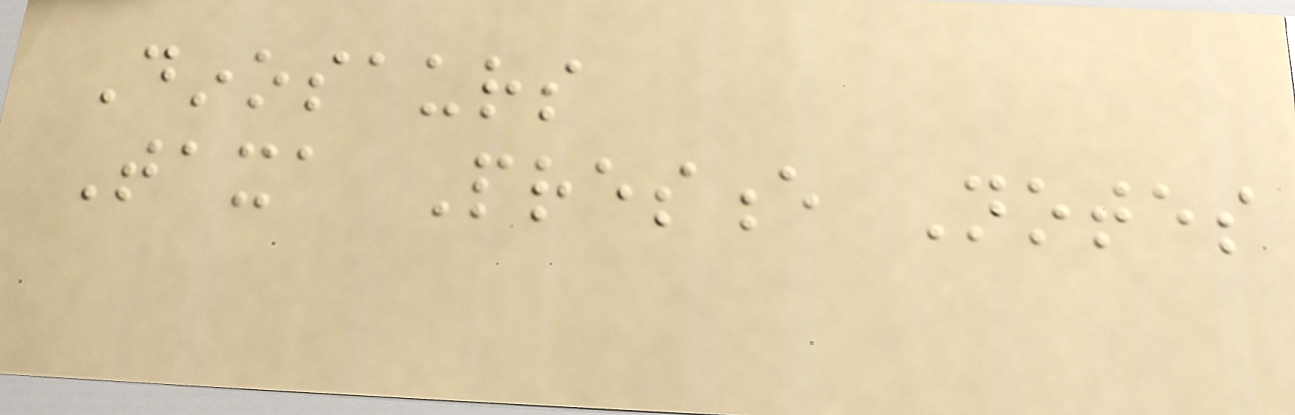Dinosaurs
Taxa Presence Notes
